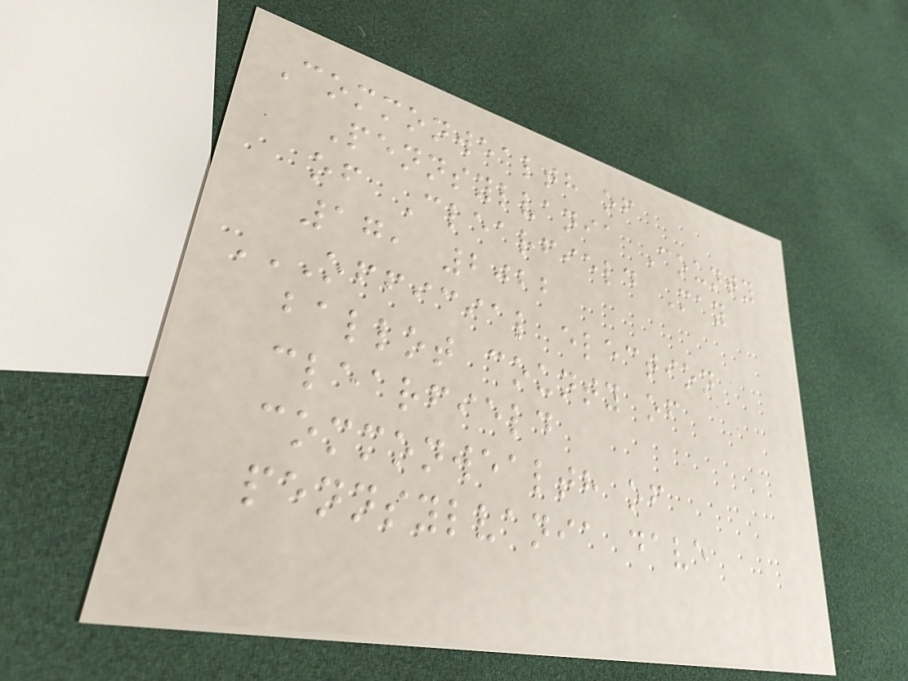Commonwealth of
Pennsylvania County
of Clearfield May
17, 2022
OFFICIAL ELECTION
BALLOT COUNTY OF
CLEARFIELD
COMMONWEALTH OF
PENNSYLVANIA DAVE
